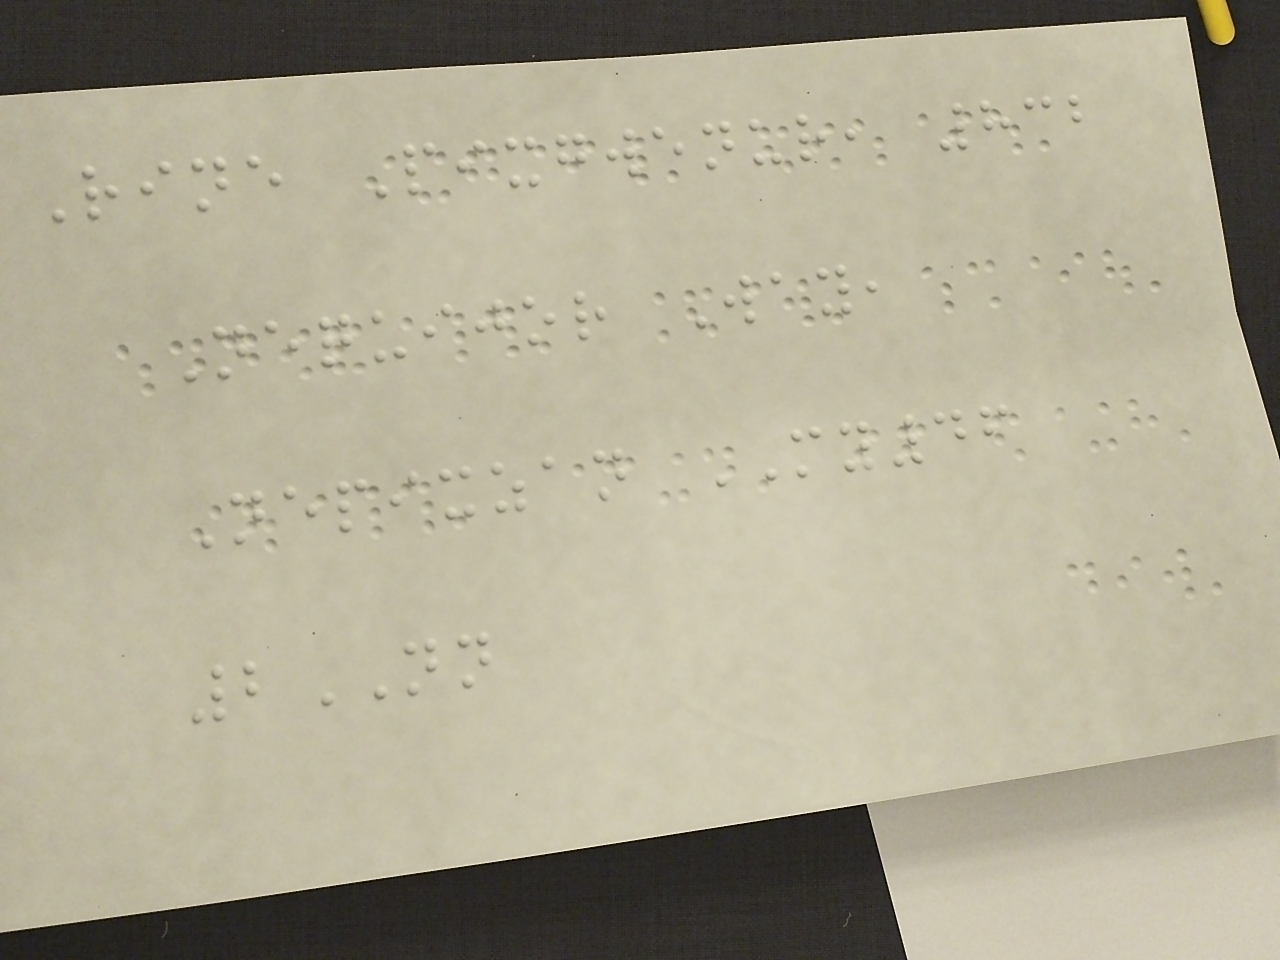Rine Pixgwenur, 832
Nequijor Way,
Nepixzan MY46
2NN
